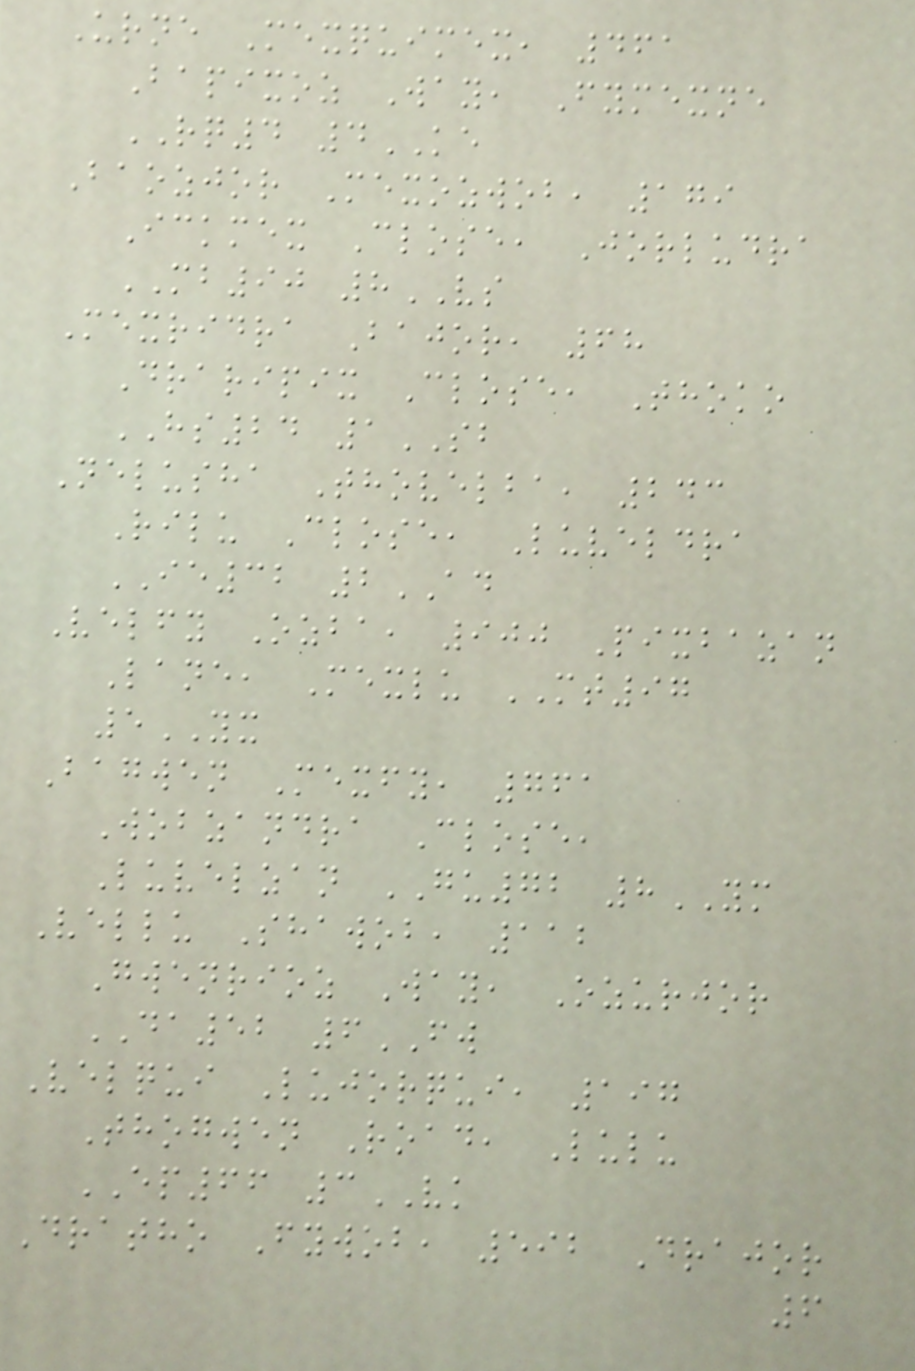Urne Mexquimex, 461
Bapixoz Way, Fymexne
RQ4 4KE
Baozjor Mexozwob, 179
Ickmex Close, Jorludra
MB90 8VS
Mexridra Bajor, 68
Draripix Close, Thoko
HS24 1SB
Nelusha Thovelba, 243
Rilu Close, Luveldra
IE32 2AD
Velfy Ozba, 900 Pixbazan
Lane, Mexlu MT97
5YX
Bagwen Mexfy, 761
Wobzandra Close,
Luvelzan GU72 8YM
Vellu Shawob, 112
Gwenrioz Way, Ozurjor
DA52 6FW
Velqui Lujorqui, 197
Thogwen Road, Lulu
EP66 3VK
Dratho Fywob, 592 Drajor
6
